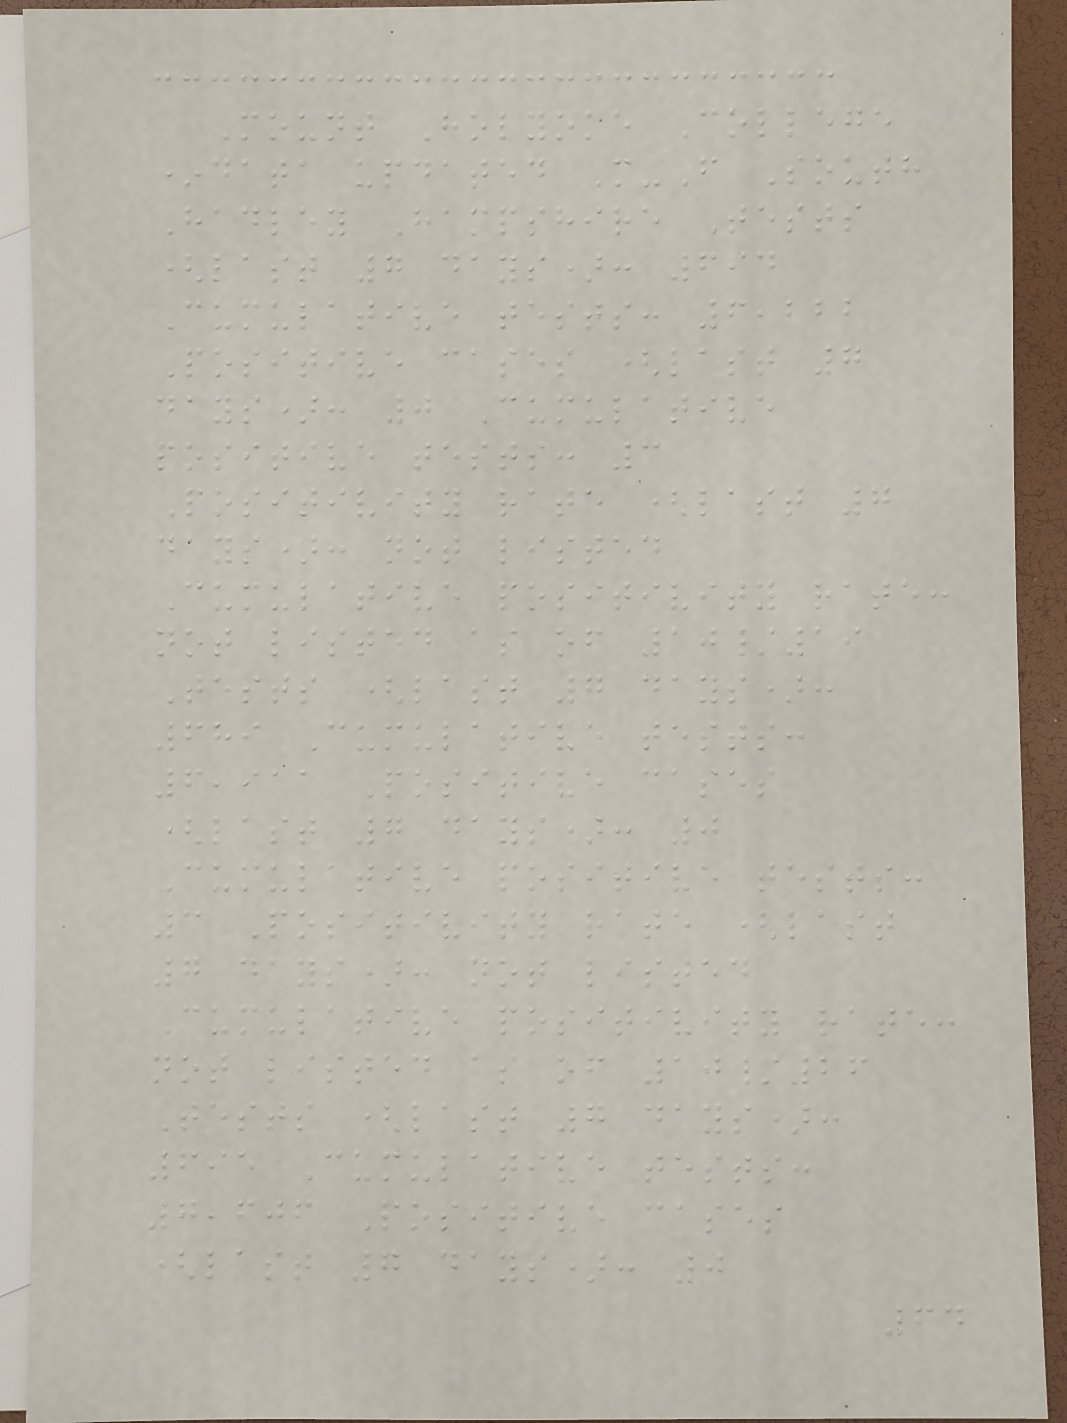Mount Holyoke College
*data updated M-F South
Hadley Hampshire Tests
(last 7 days): 694
Cumulative tests: 6,222
Positive cases (last 7
days): 0 Cumulative
positive tests: 3
Positivity rate (last 7
days): not listed
Cumulative positivity rate:
not listed as of 10/19
Tests (last 7 days):
689 Cumulative tests:
6,911 Positive cases
(last 7 days): 0
Cumulative positive tests:
3 Positivity rate (last
7 days): not listed
Cumulative positivity rate:
not listed as of 10/26
Tests (last 7 days):
695 Cumulative tests:
7,606 Positive cases
(last 7 days): 0
64
